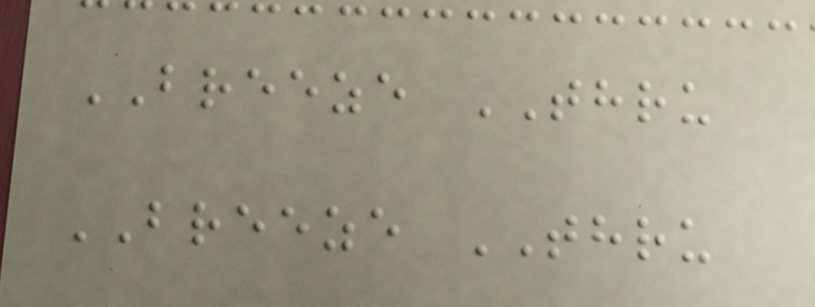BREEZE THRU
BREEZE THRU
